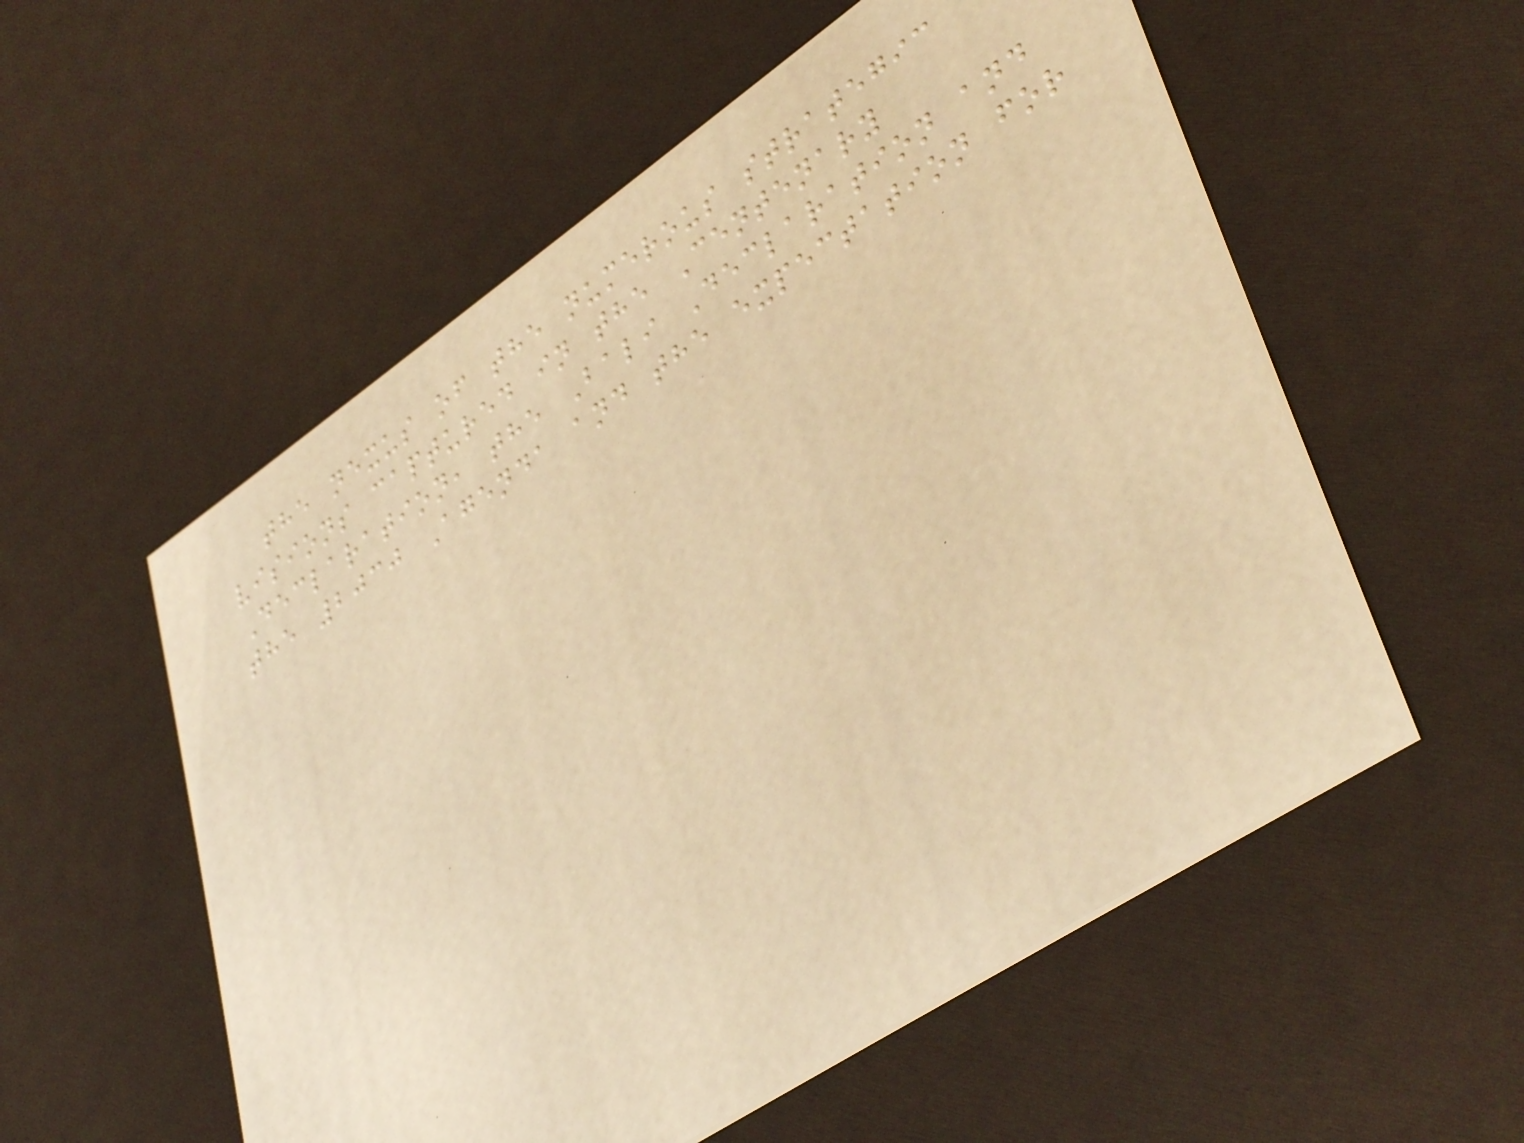the nexus of the numerous strategic
visions captured in the Centenary
Declaration, the Bali Declaration and
the 2030 Agenda and the expectation for
